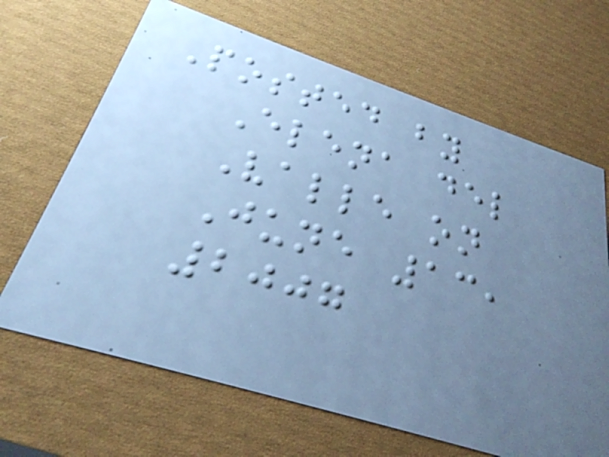Posted by
Elena del
Valle on
June 13,
2007
